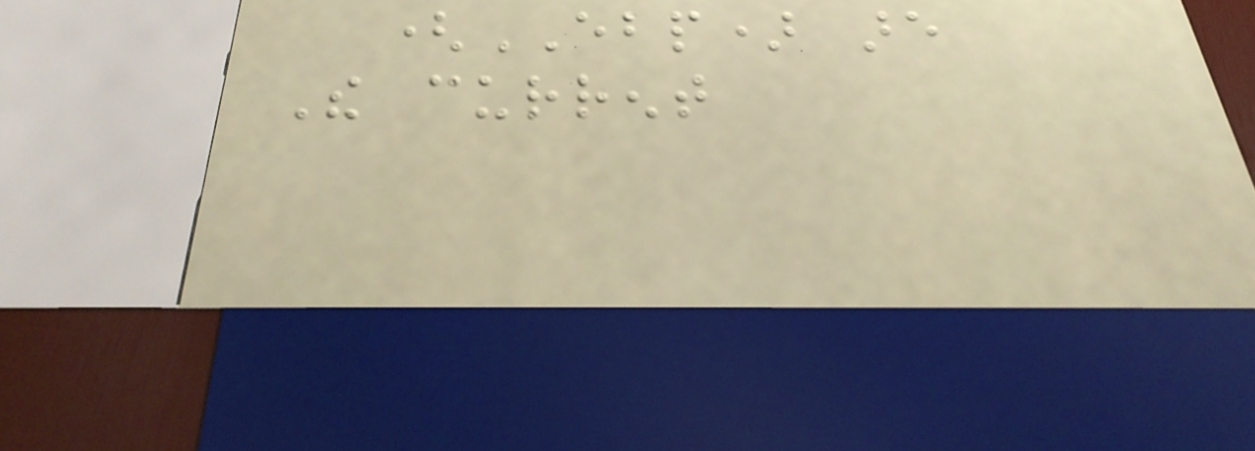(EBP) are
The current
